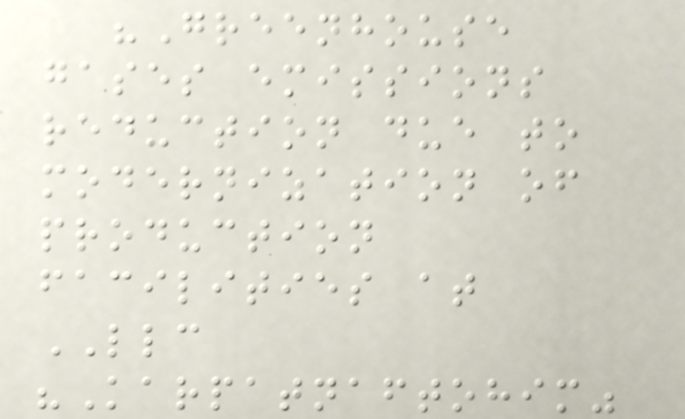"Greenhouse
gases emissions
reduction due to
modernization of
production
facilities at
LLC
"Karpatnaftohim"
